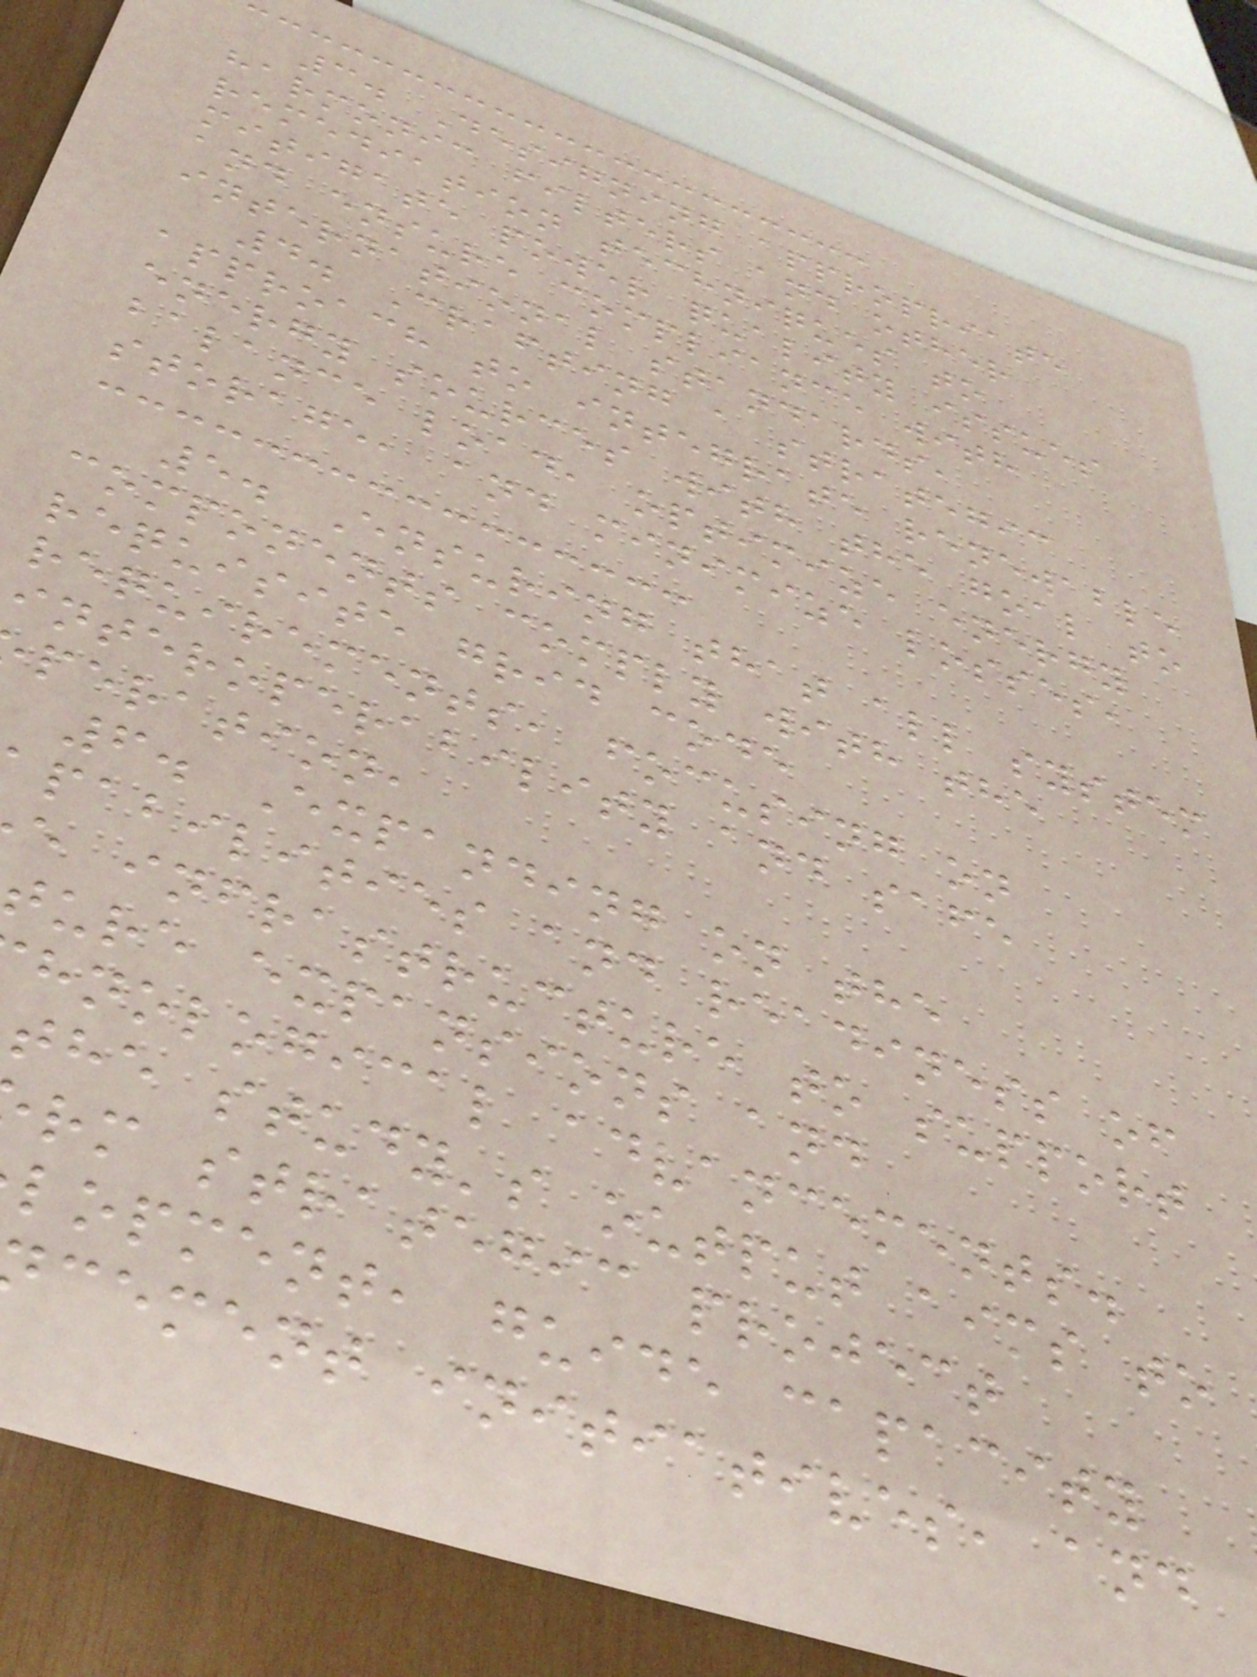3. Designing appropriate
harmonic filters and other
remediation techniques to
mitigate power quality issues
and ensure compliance with
international standards,
4. Crafting a strategic
approach to integrate renewable
energy sources with the goal to
balance load, optimize energy
storage, and minimize losses,
5. Ensuring that all system
components comply with the
requisite grid code
requirements, focusing on
interoperability and safe
peration,
6. Expanding on the
pabilities and readiness of
e infrastructure to support
ture expansions and
hnological advancements.
the study's output aims to
rm strategic project
lopment, guide capacity
cement initiatives, and
